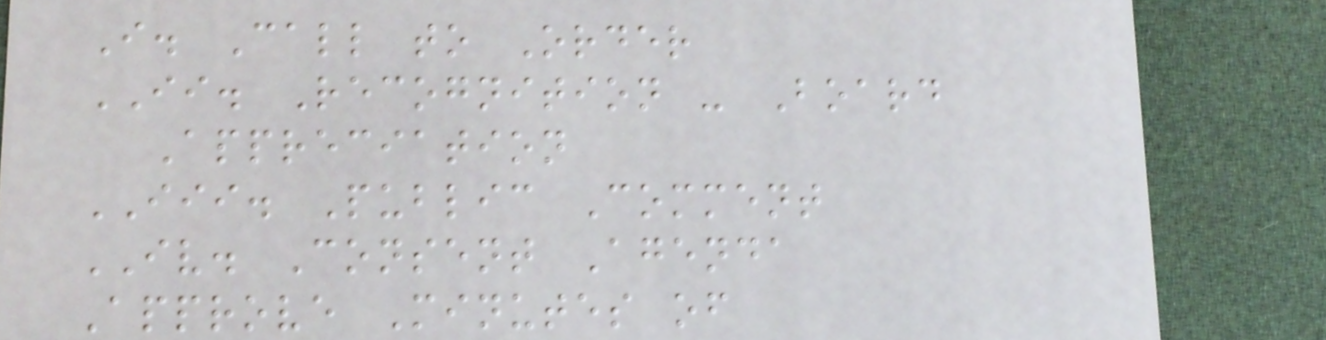I. Call to Order
II. Recognition - Board
Appreciation
III. Public Comment
IV. Consent Agenda
Approve Minutes of
